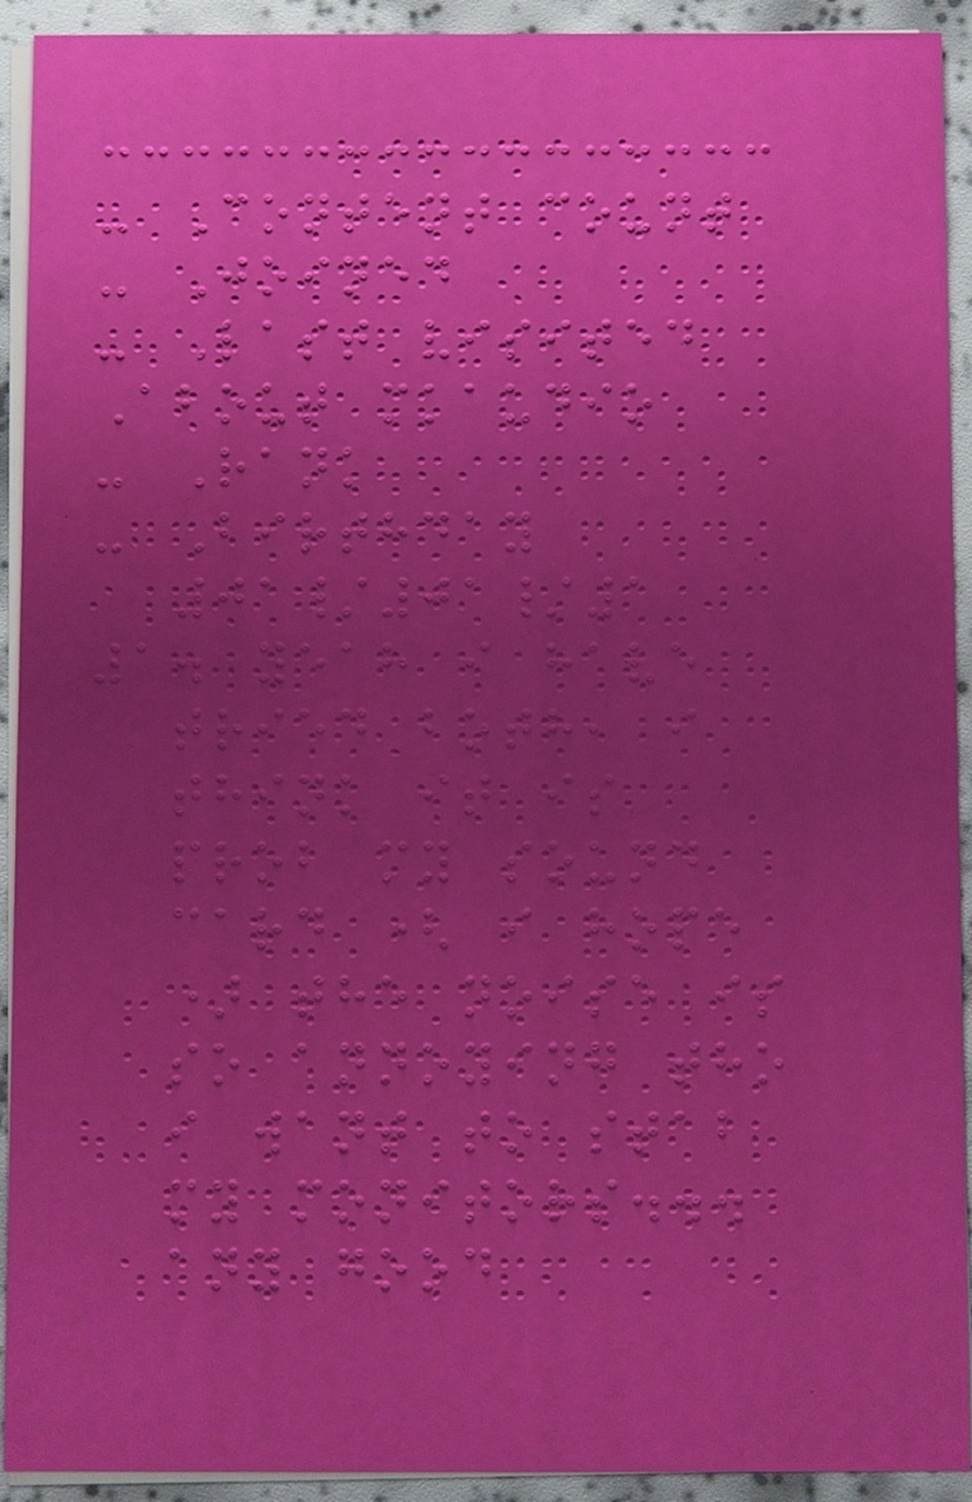- Content count
- Joined
- Last visited
About mkaudio
- Rank
- Birthday
01/01/1
1. yeah i have
tried both, i
think it is
prob my sound
card ( i hope
) the noise is
so annoying tho
i want to stab
my monitors...
any good
